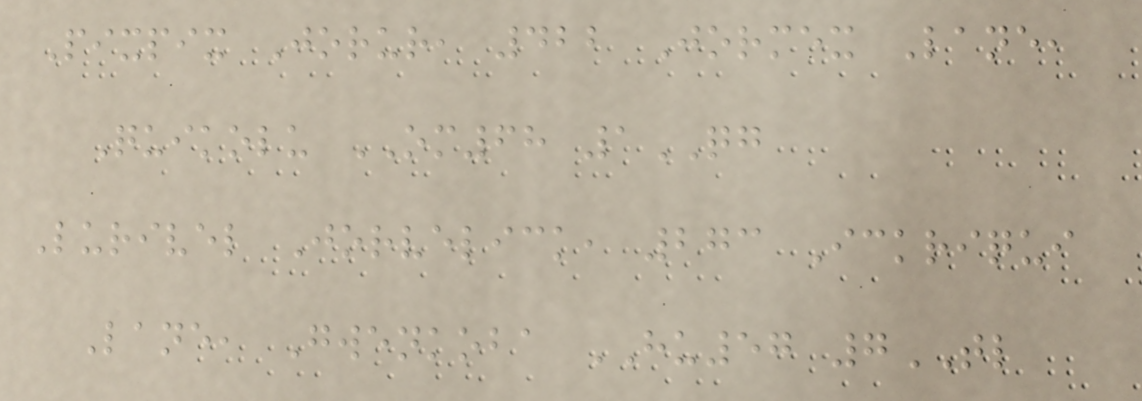Pixpix Jorur, 422 Jormex Lane,
Quikolu OM68 1QG
Lurivel Jorvelick, 273 Ickriqui
Lane, Gwenkoba HU57 7TL
